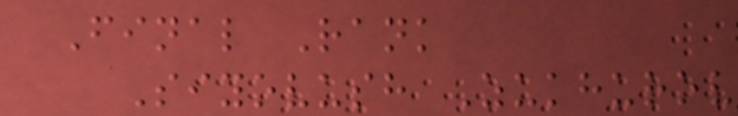Final Rank
Siyovush Zukhurov
